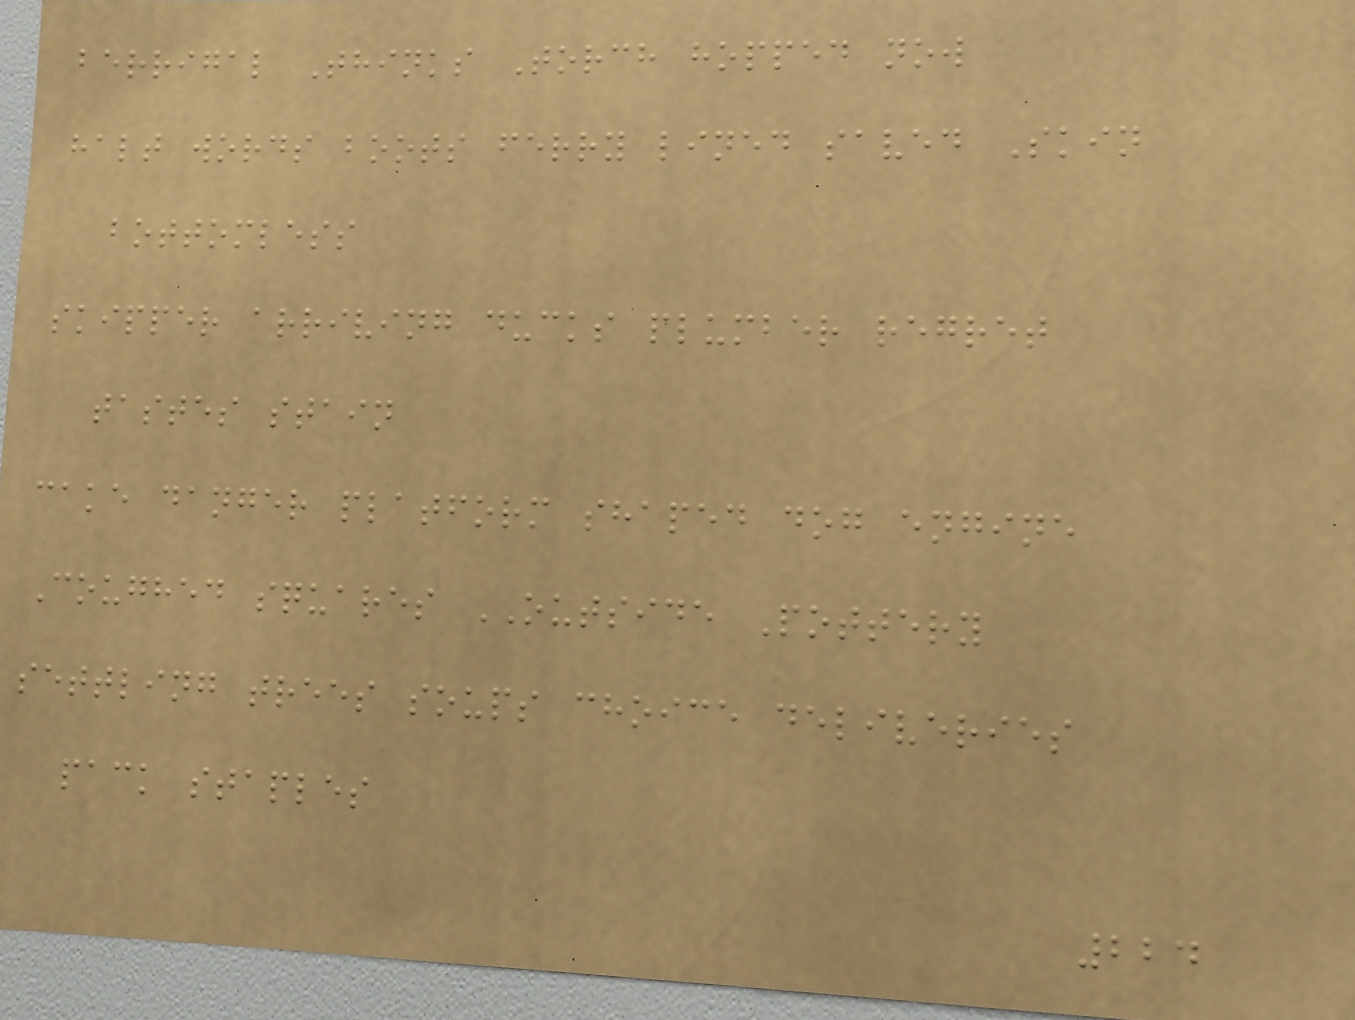berrigal Thinks Torch hopped now
halt words boots ferry lined saved Skin
bottomless
skipper arriving ducks plumber regret
tastes stain
cake danger platform shaped dog engine
Coughed squares OUTSIDE Pottery
settling trees soups choice deliveries
pack staples
224
